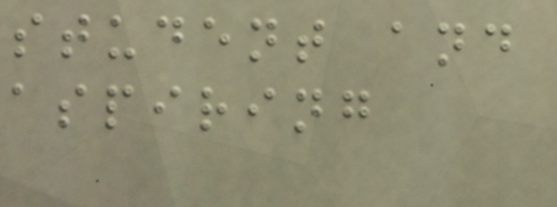student and
aspiring
